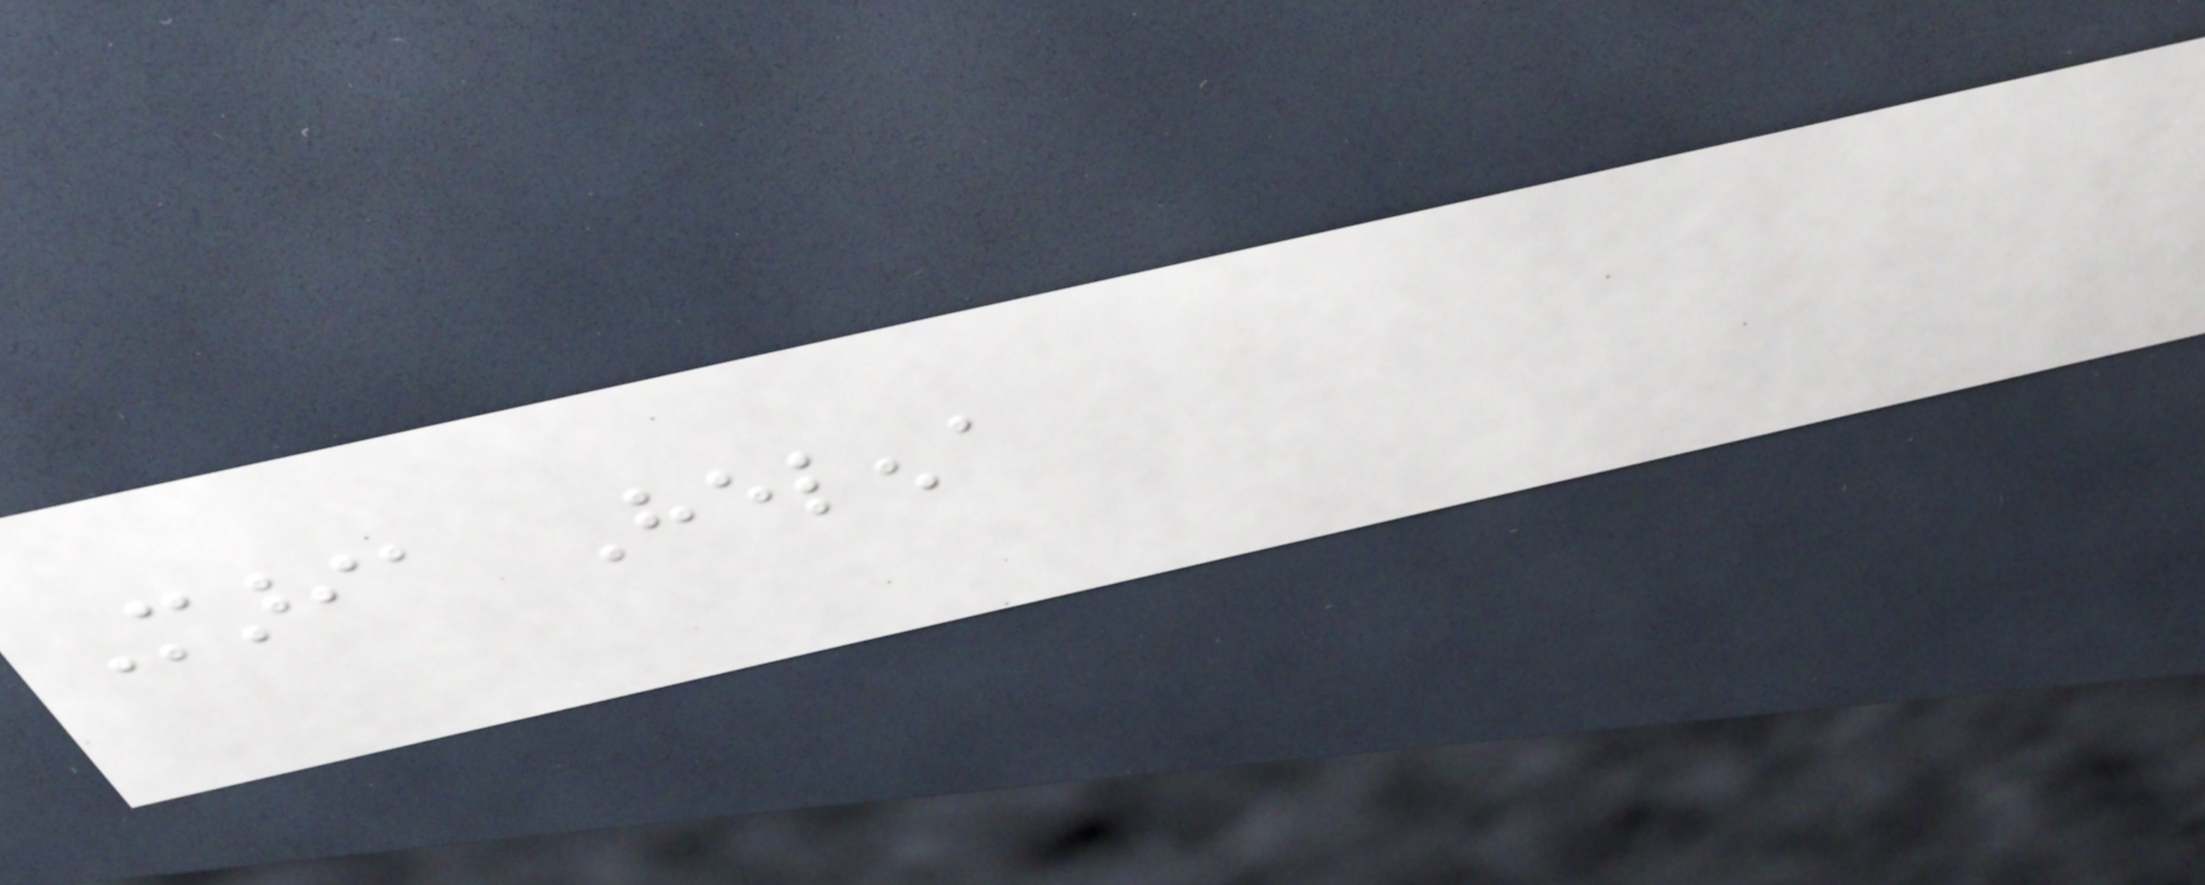Maria Helena
